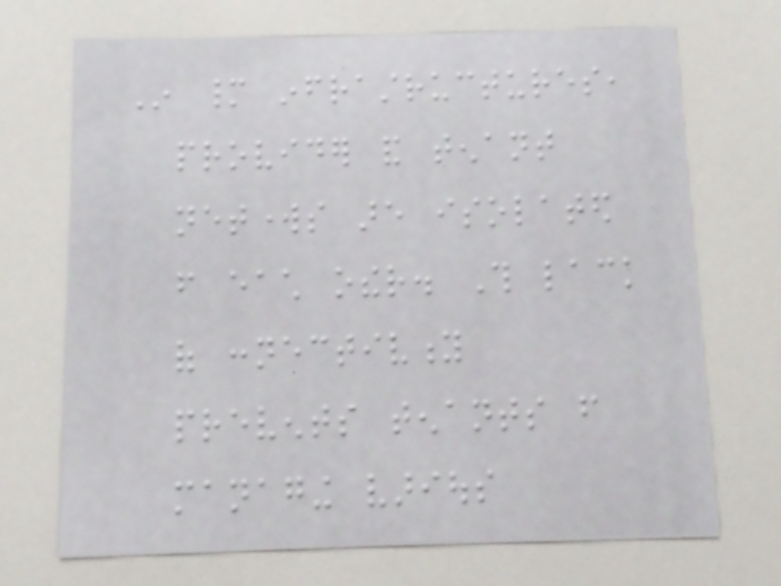In many infrastructures,
provider and tenant
networks are isolated
from each other. This lack
of connectivity
prevents tenants from
managing various
